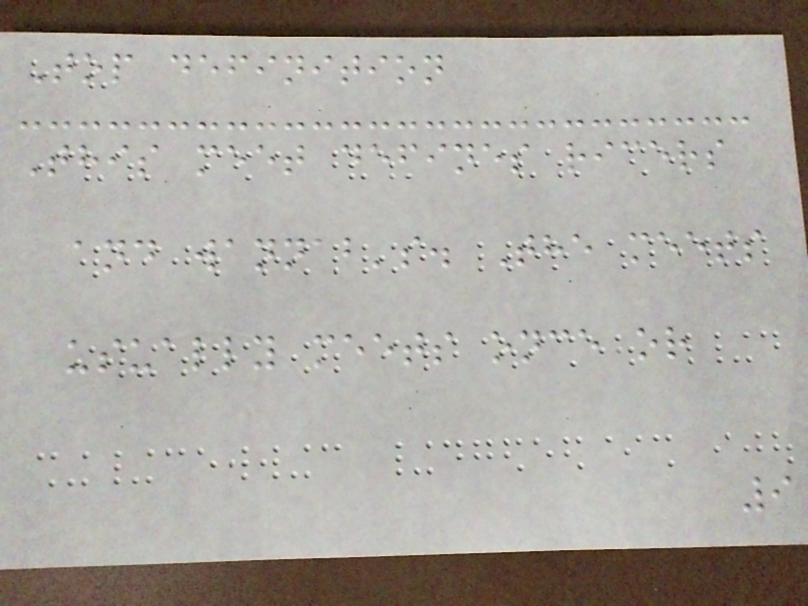Top definition
This meet defines ricers
and wannab's. The meets
usually meets once or
9
